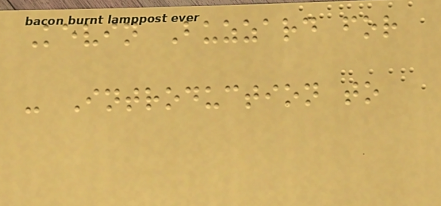Kevin Buzzard for
- Introduction to
